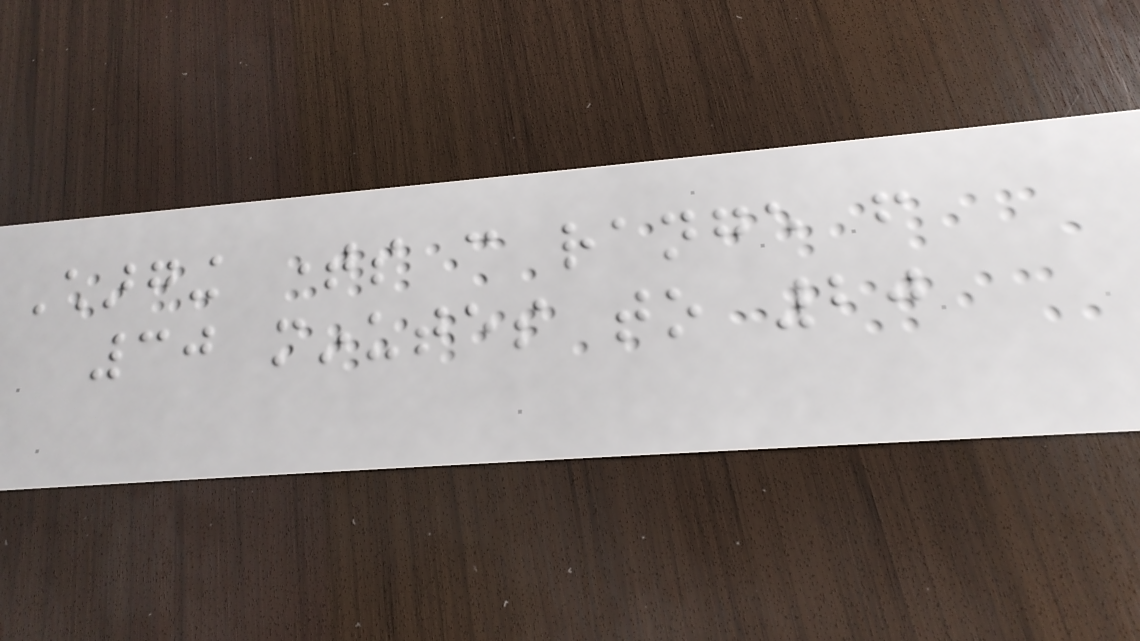Charging times can range from
30 minutes to 20
